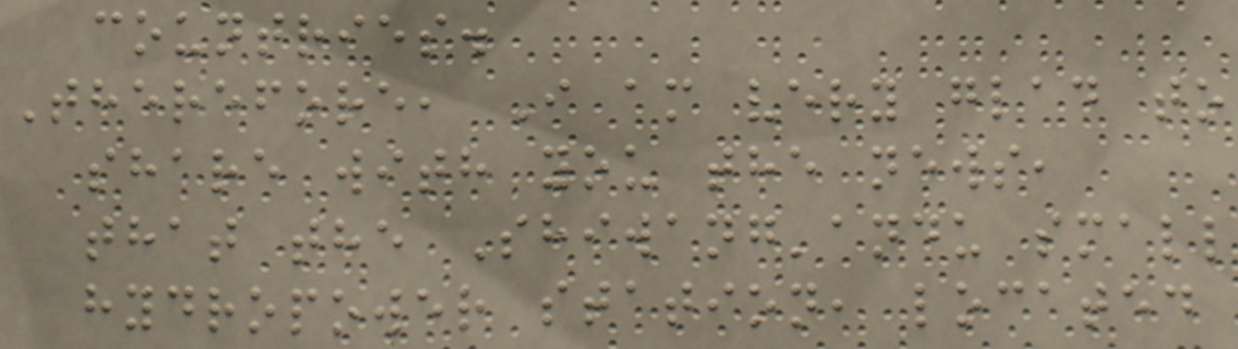countries.
Therefore, I am very glad to
share with you the news,
that the Shiwang'andu small
hydropower station, located
